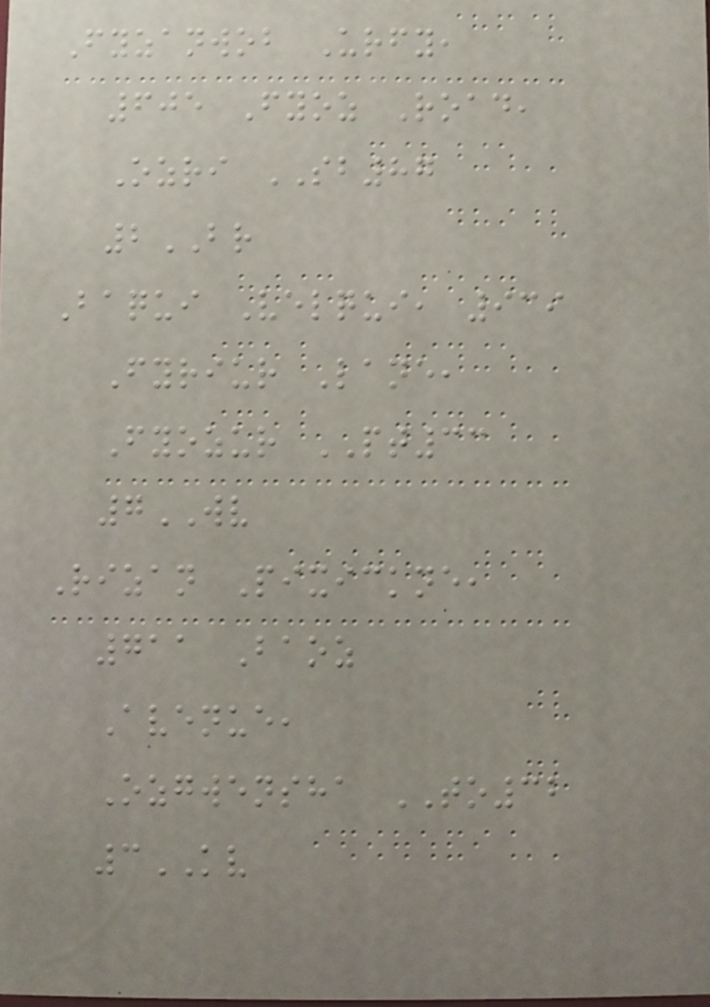Fyzanwob Urfy,
605 Fyoz Road,
Ozri SB87
2BR
Baqui Velqui, 939
Fyriur Lane,
Fyozur PT33
7WV
Rizan Pixickne,
711 Baoz
Avenue,
Ozgwensha TO32
3KV
